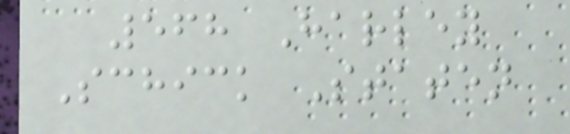568 Harley
Schick Staten
